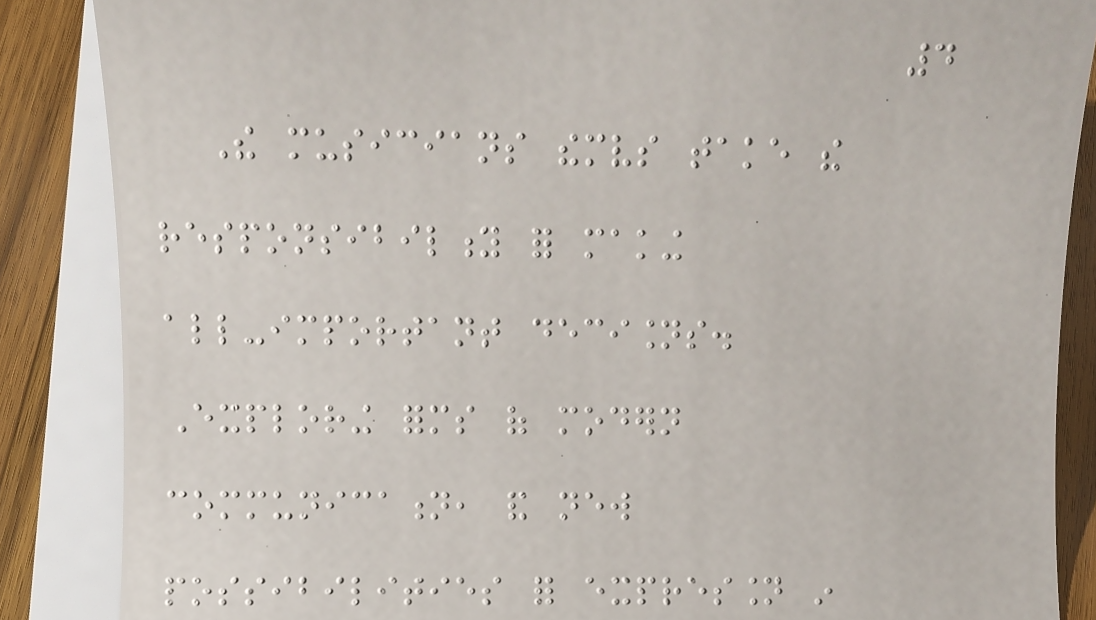4
The musicians themselves take the
responsibility for making
all-important decisions.
Exploring forms of modern
communication, and new
possibilities for expression in
